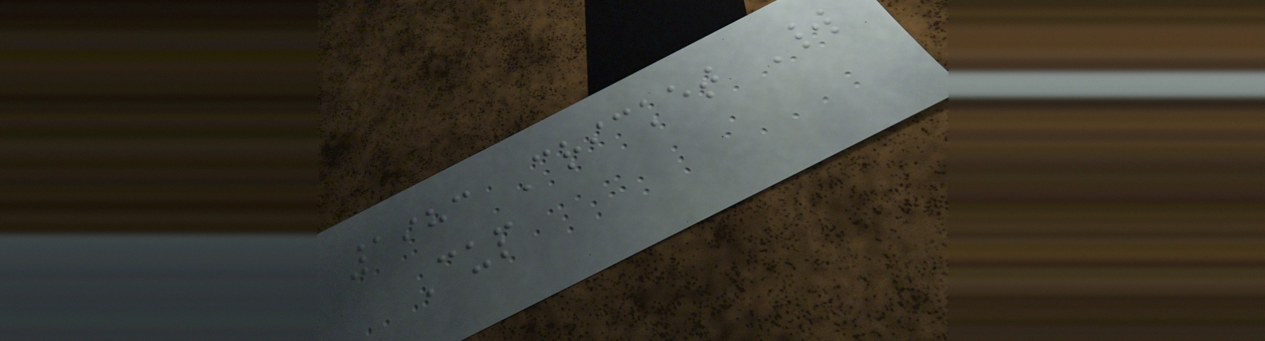1983 Cricket World
Cup
